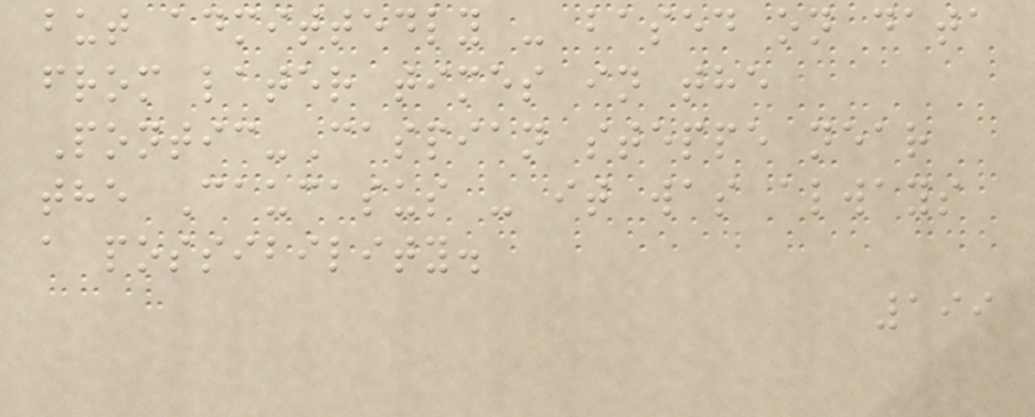but admittedly - based on data
from later times in the
Pontic-Caspian steppe near
the Caucasus - it was always
a possibility.
199
